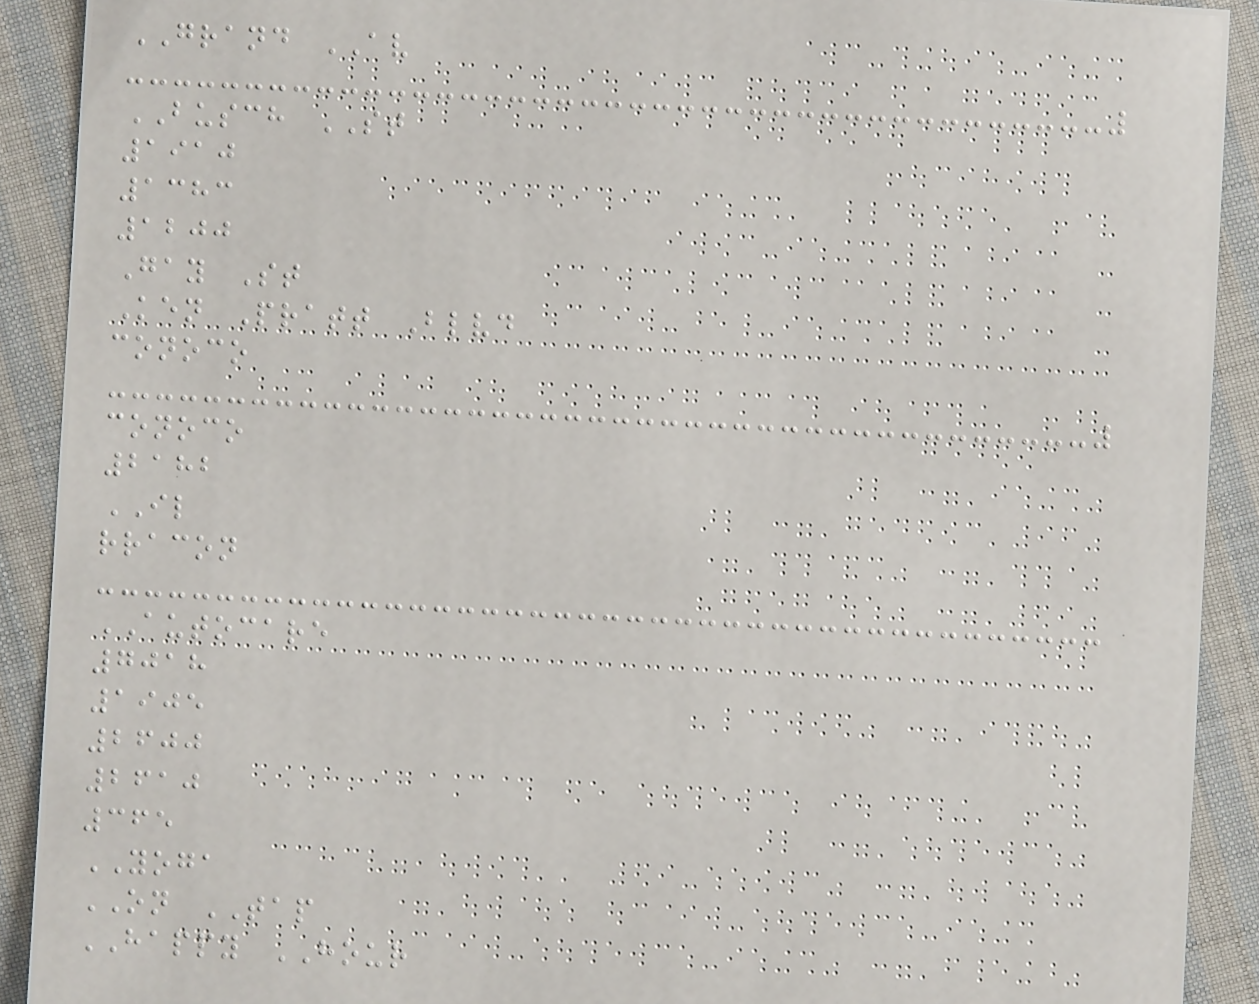GRAND AV
BUSCH ST
1910
1383
1200
Gay St
Ken Pratt Blvd
conoco
conoco
2182
IL
rracon
AUTOCARE
7018
1905
2600
2610
365
YOGA
ON TAP
HAPPY HOUR
